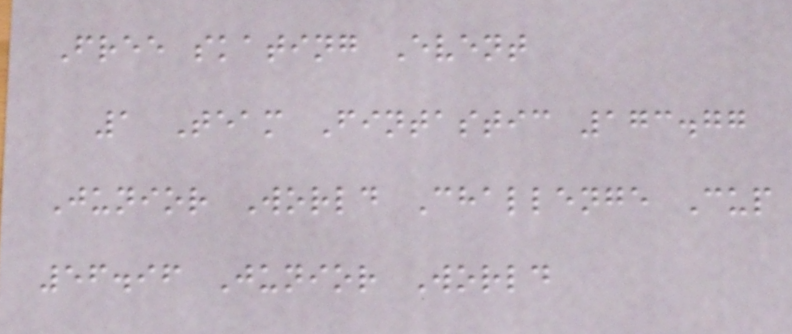Free skating Event
1 Team Fintastic 173.77
Junior World Challenge Cup
56.96 Junior World
